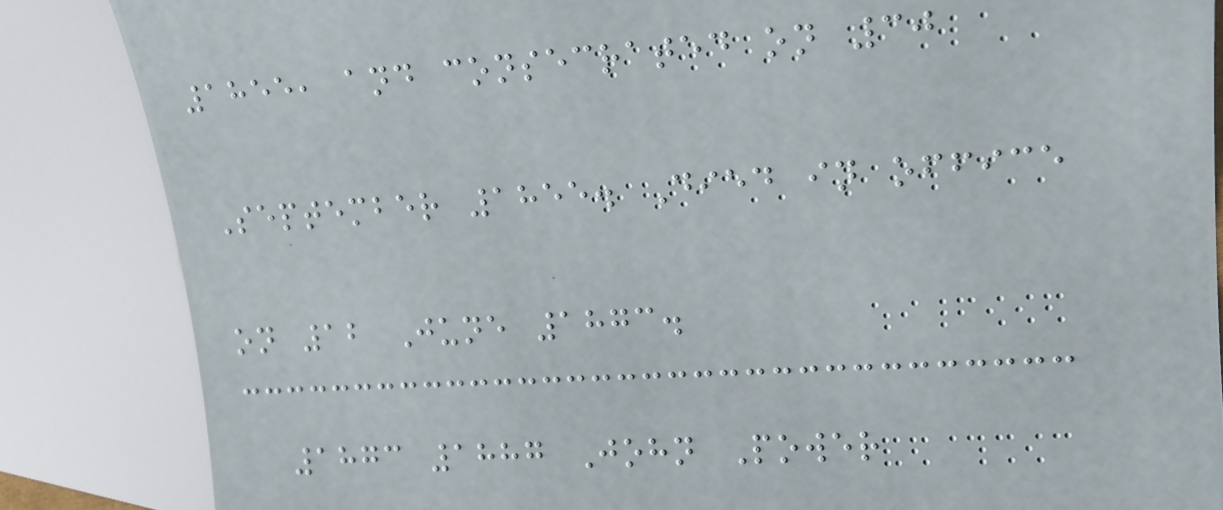1855, and consecrated on 30
September 1855. Died in office
on 12 June 1873.
1873 1887 John Power
